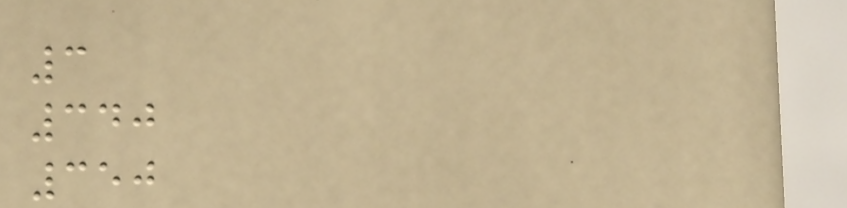3
340
350
